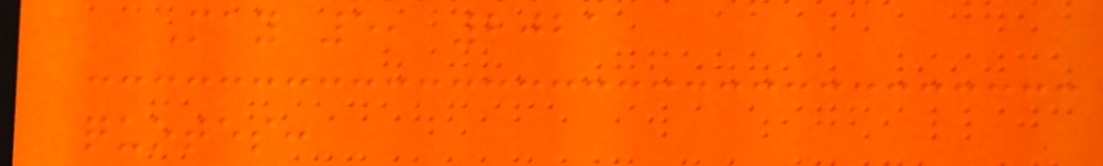May 5, 2021
quotes:
